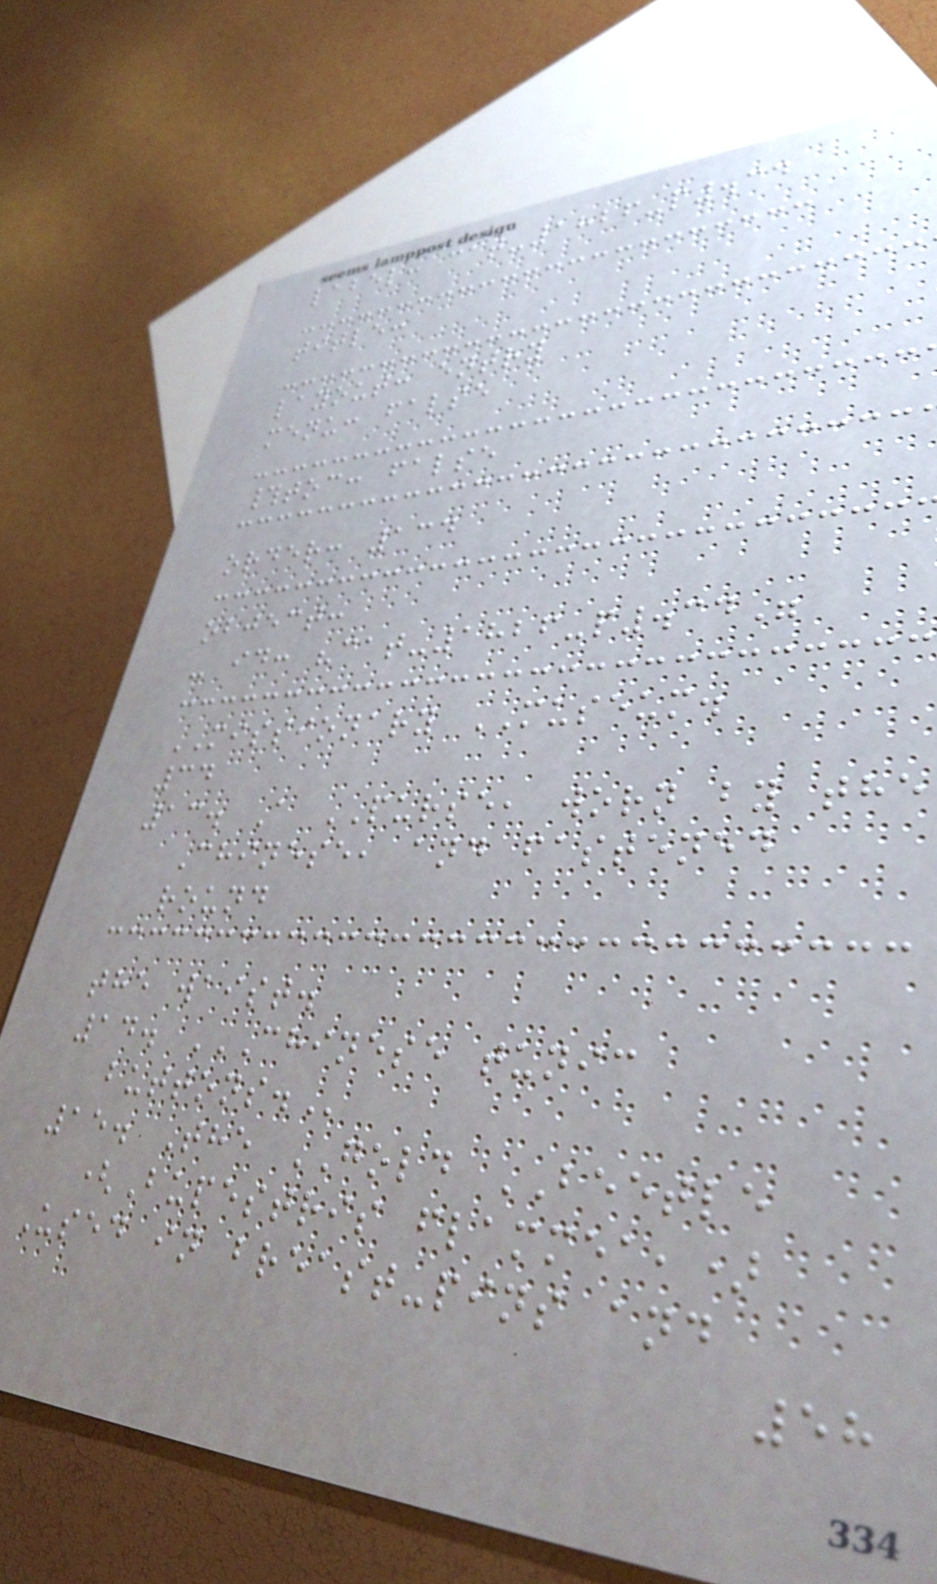label: cat-1826-p.34
title:
layout: entry
menu: false
#toc: false
order: 134
object:
- id: "cat-1826-p.34"
MISSIONARY MUSEUM.
34
13. A PURSE, worn by the
Chinese, and fastened
round
the waist.
14. CHINESE TUNIC
BUTTONS.
15. The GOLD BEETLE
(Bupestris flammea,)
Used in breast-pins and
58
